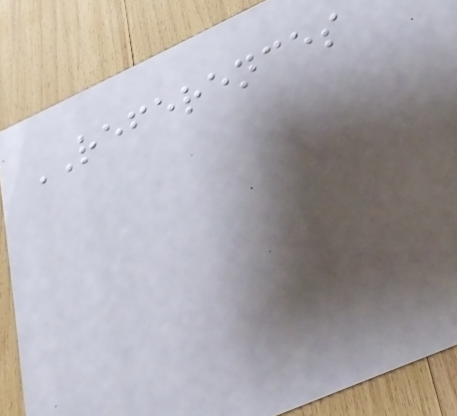REFERENCES
